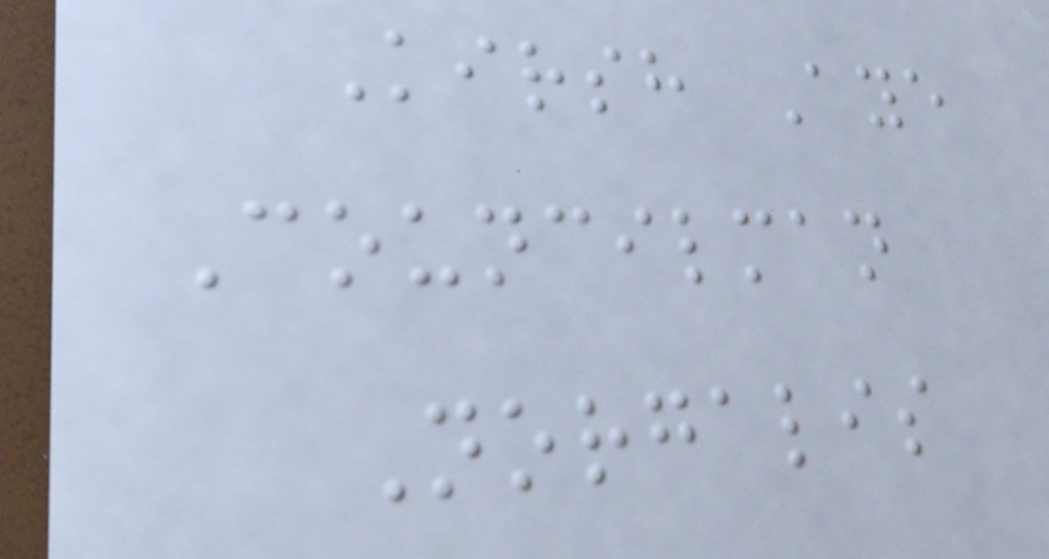Kirsh Aye
Councilman
Norgalis
